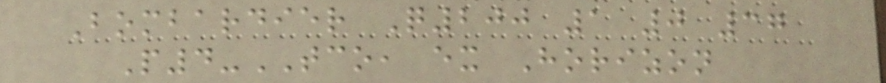Bombardier Q200 1 0 37
P4-TCO, ex Horizon
